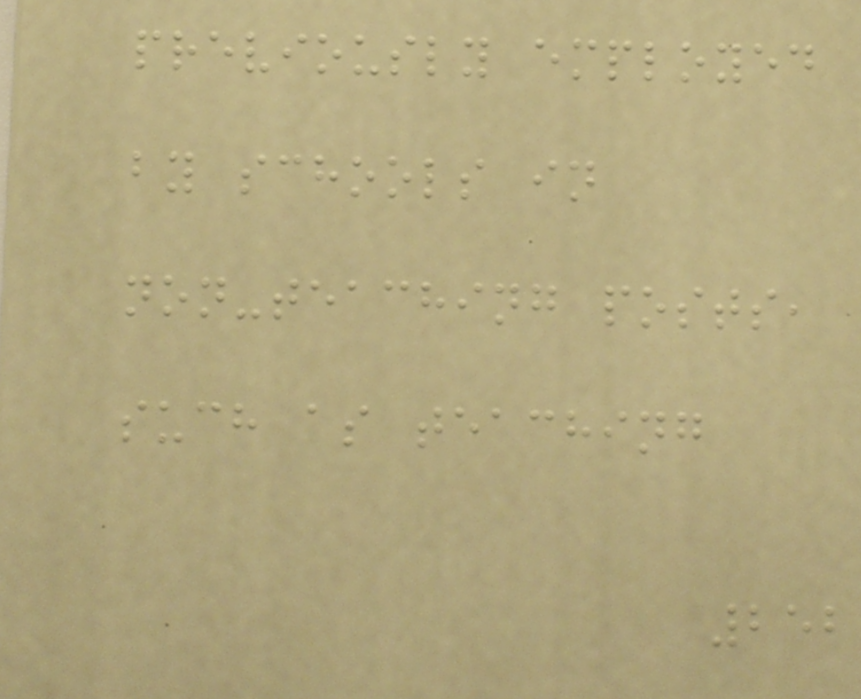previously employed
by schools in
non-teaching posts,
such as teaching
252
